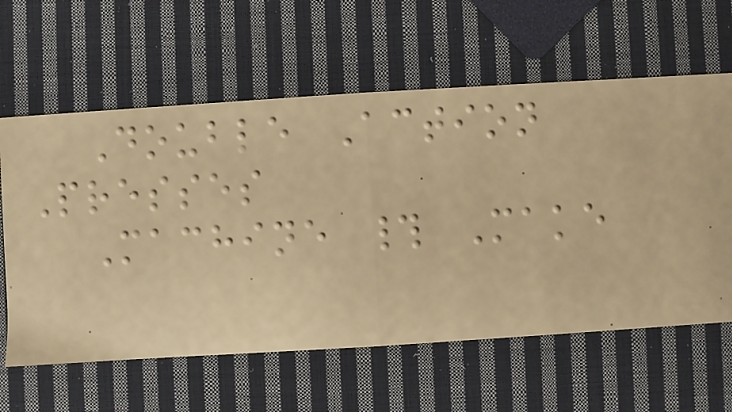Double Action
Presses
Machine # Make
